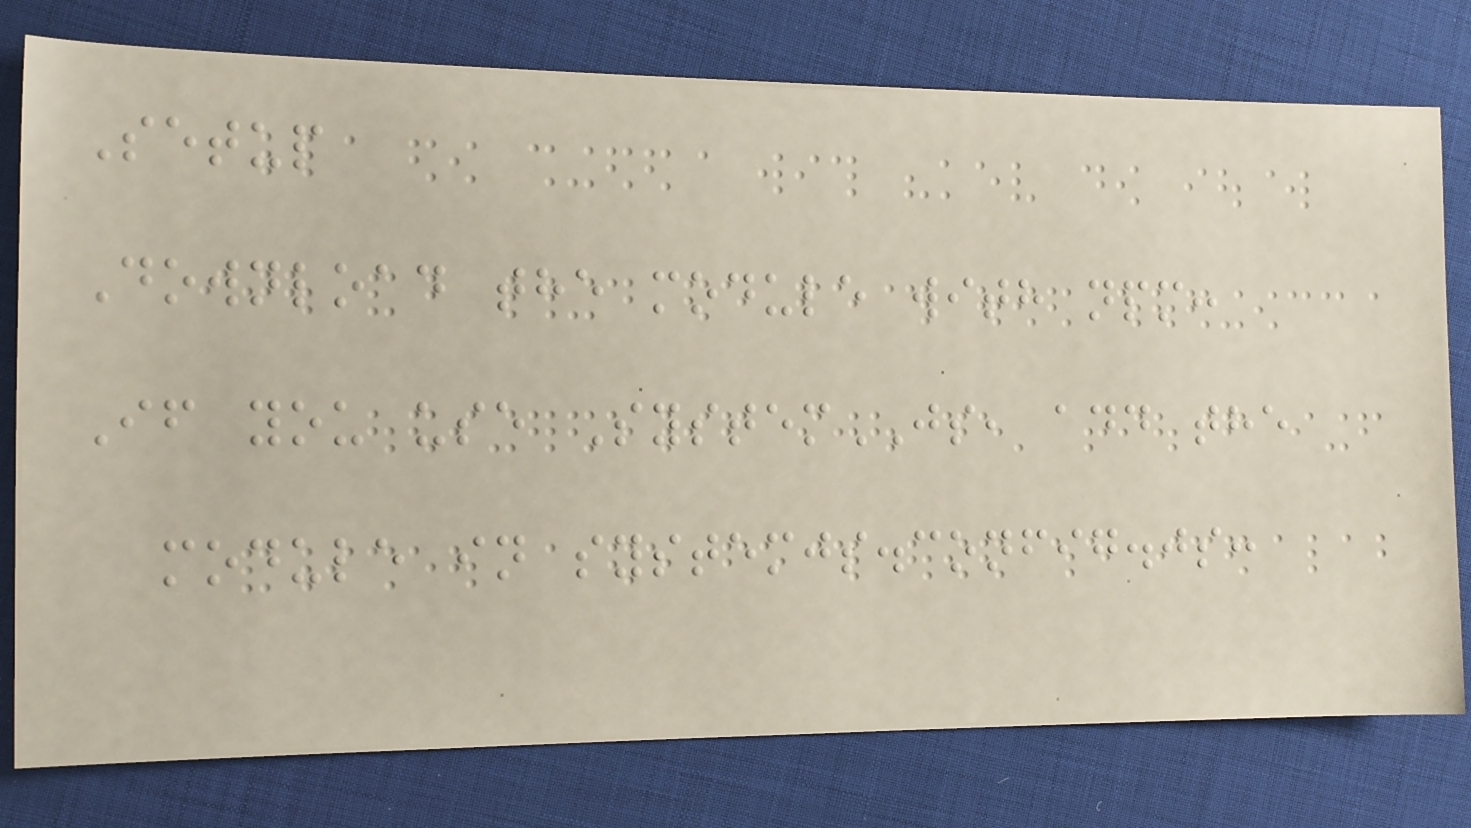Setup
Download the module with npm:
If you use SystemJS, add the
module in systemjs.config.js:
